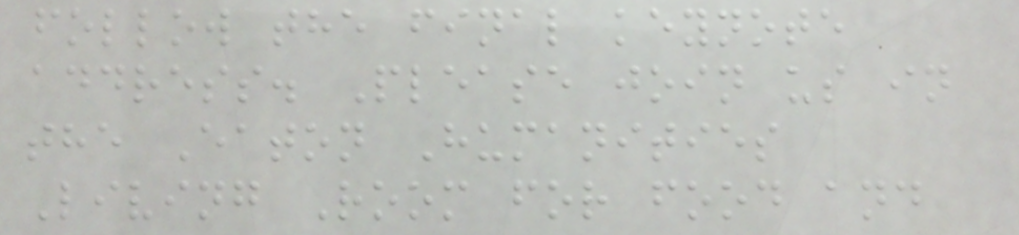follow the final keynote
address. Please join us in
the Eaton Humanities
Living Room for food and
